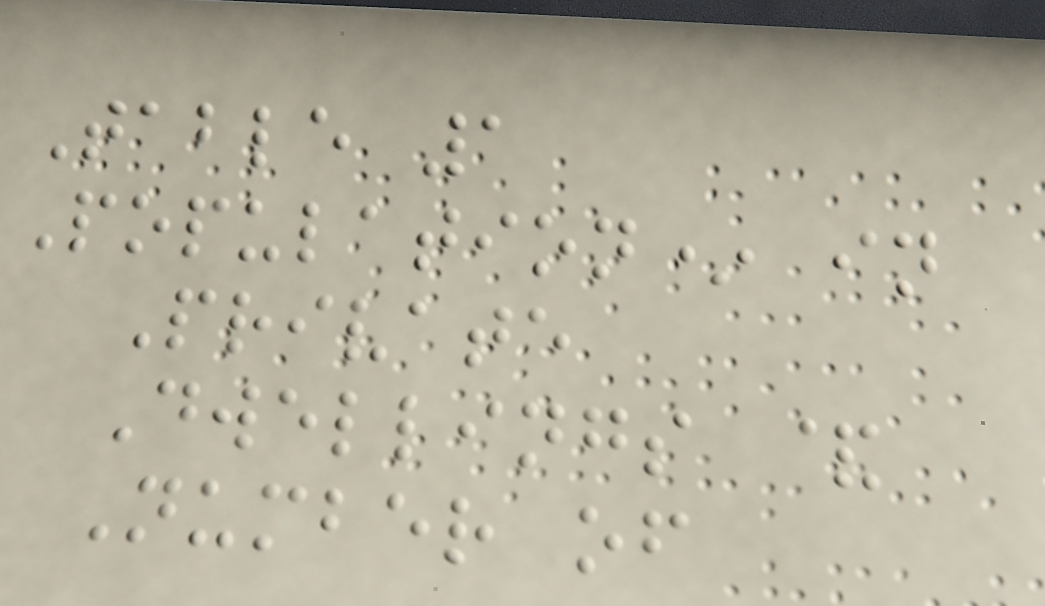Table 1
Population* in
Private
Dwellings &
Number of
